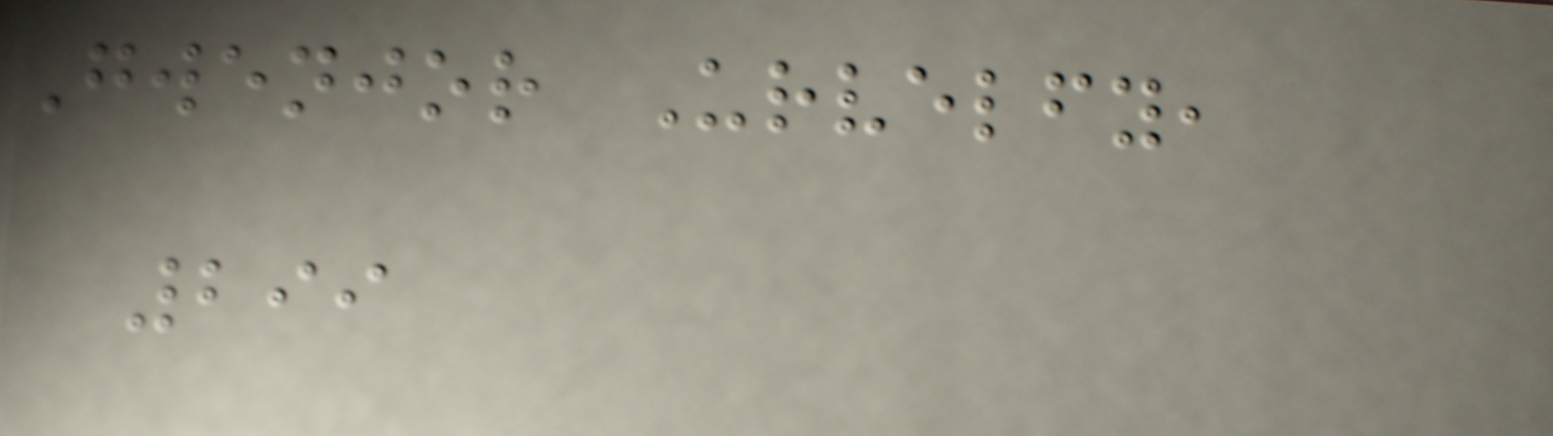Gwenjor Urvelfy,
299
